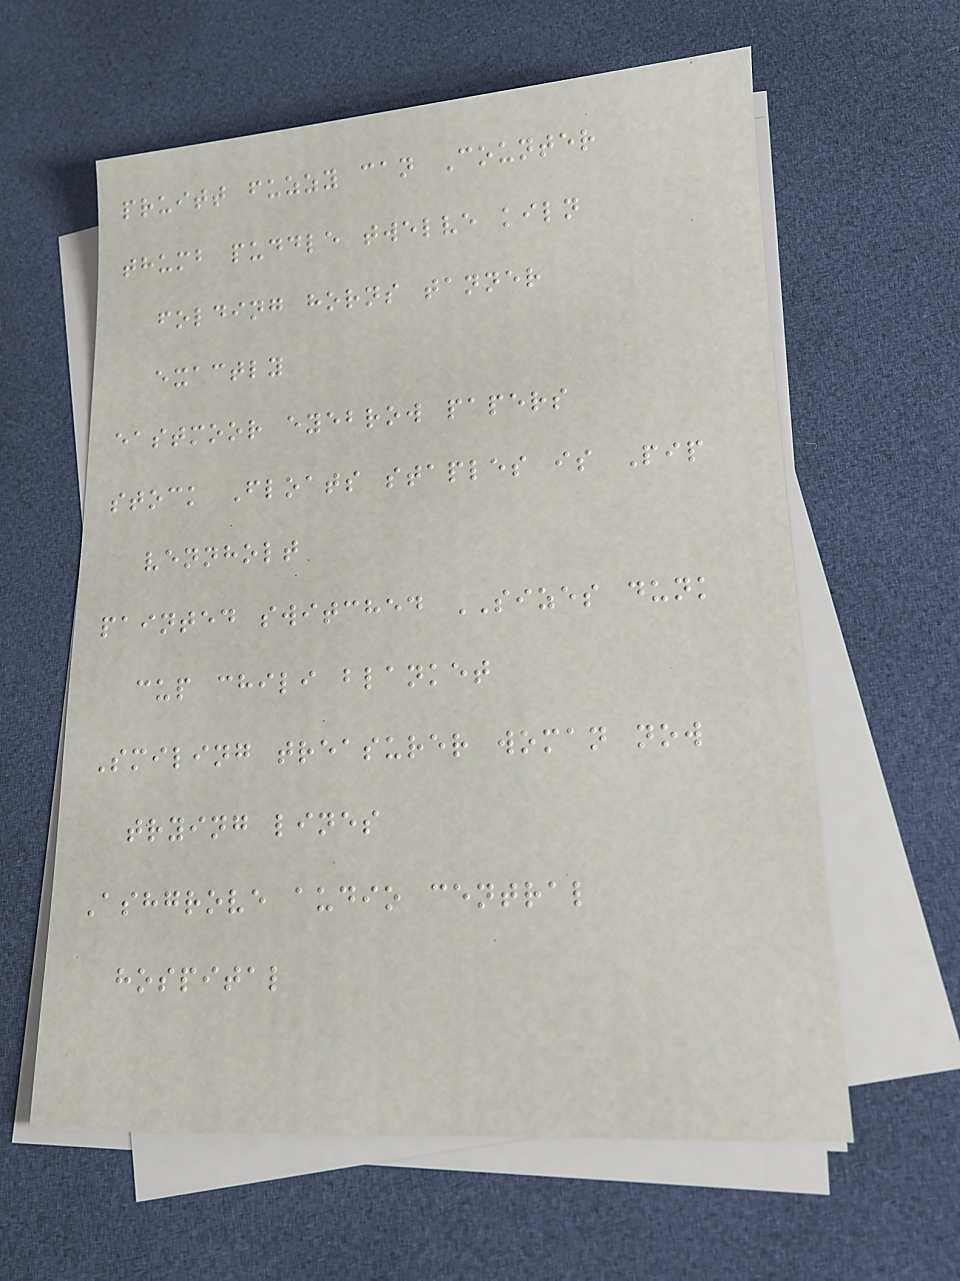pruitt fuzzy can Counter
thumb puddle twelve kiln
folding horns tanner
exactly
eastmoor eyebrow papers
stock Floats staples is Pip
vennholt
painted switched SIZES dunk
cup chili blanket
Smiling treasurer woman now
trying lines
Ashgrove audio central
hospital
